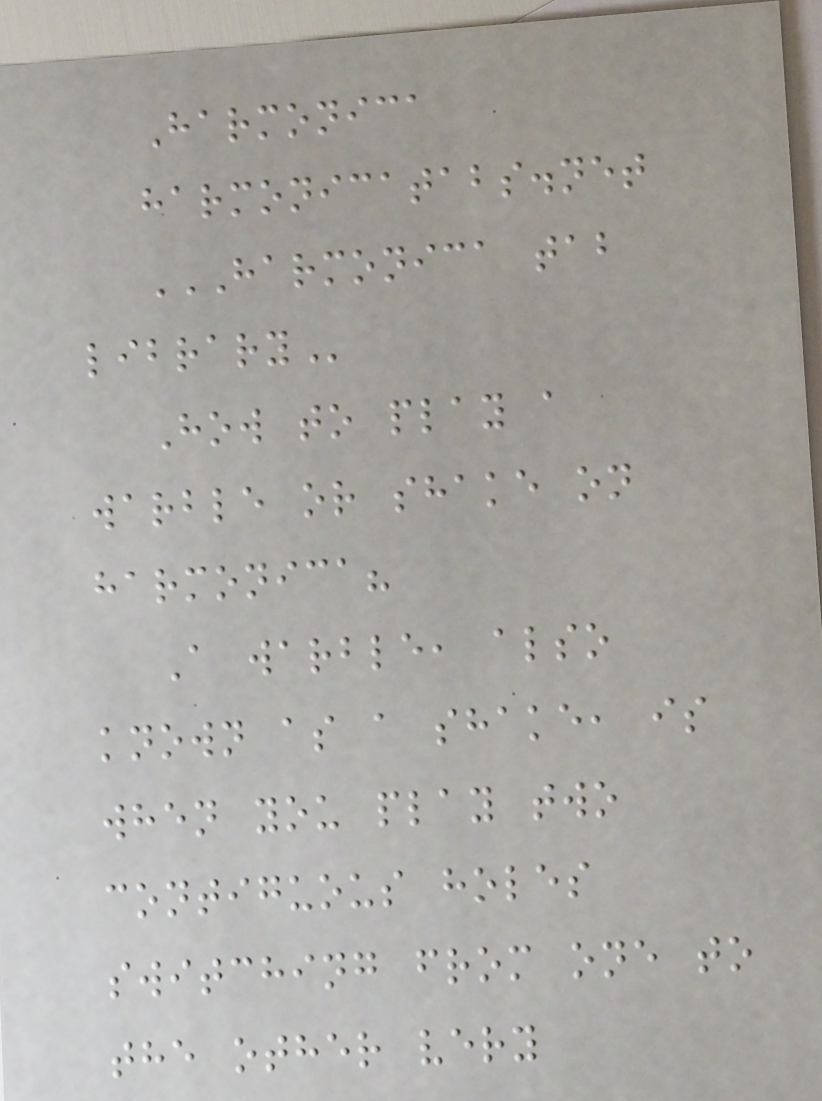Harmonica
harmonicatabs.net
HARMONICA TAB
LIBRARY
How to play a
warble or shake on
harmonica?
A warble, also
known as a shake, is
when you play two
contiguous holes
switching from one to
the other very
